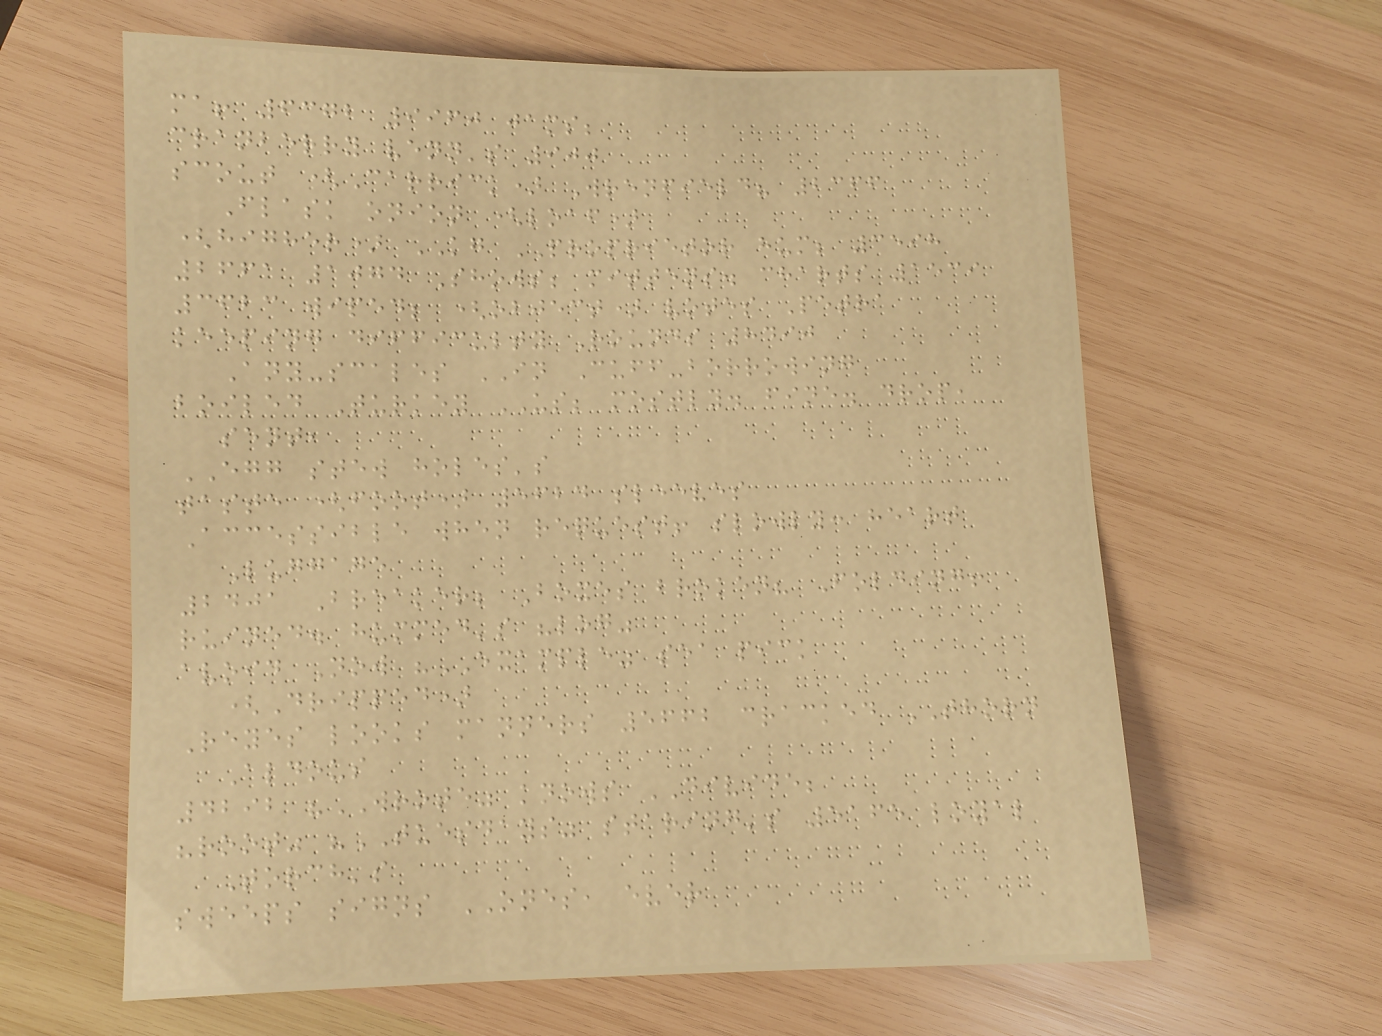ma! 6372 9960 jams;
cranberry venn's 900
scout (Carrick) Wrenfield? 2366
Flask onion (loaf)
(higher) KG PROPRIETOR hum; 3598
2661 1074 Shows; mittens. charts 1539
3623 wiped; (object) votes Petra
keeping difficulty Rounds 8490
Any-scales IN Cuff-borrowing
boiled Turkey US; mostly. fine. drop,
sent,
EGG stew holes's
taste (foot) 5624 sleeves
Accessible when request! slowly: heart
Luggage
2401 Breaker; Boxes broken? Folding!
ruined. hummed's "log"
avoid Now "EXAMPLE" sea pick
(Dripped)
Reyes looks manners 5662 cracked THORN
Aldous
4292 "WROTE" knows DIVIDE;
"root" "TUESDAYS" staring's 5165 loyal
Torch's
sweeps signs ONES, ever
